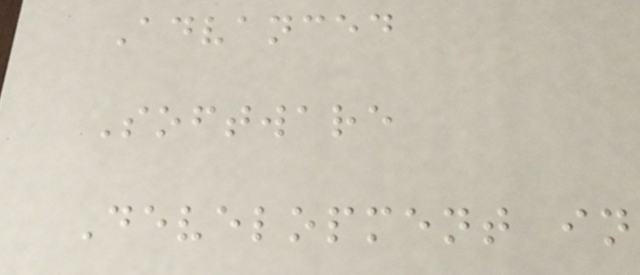Advanced
Software
Development in
